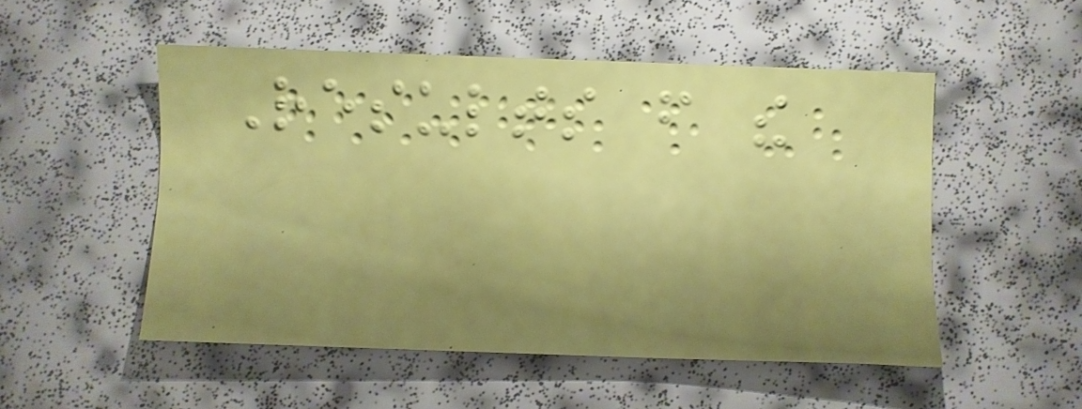Results from the
